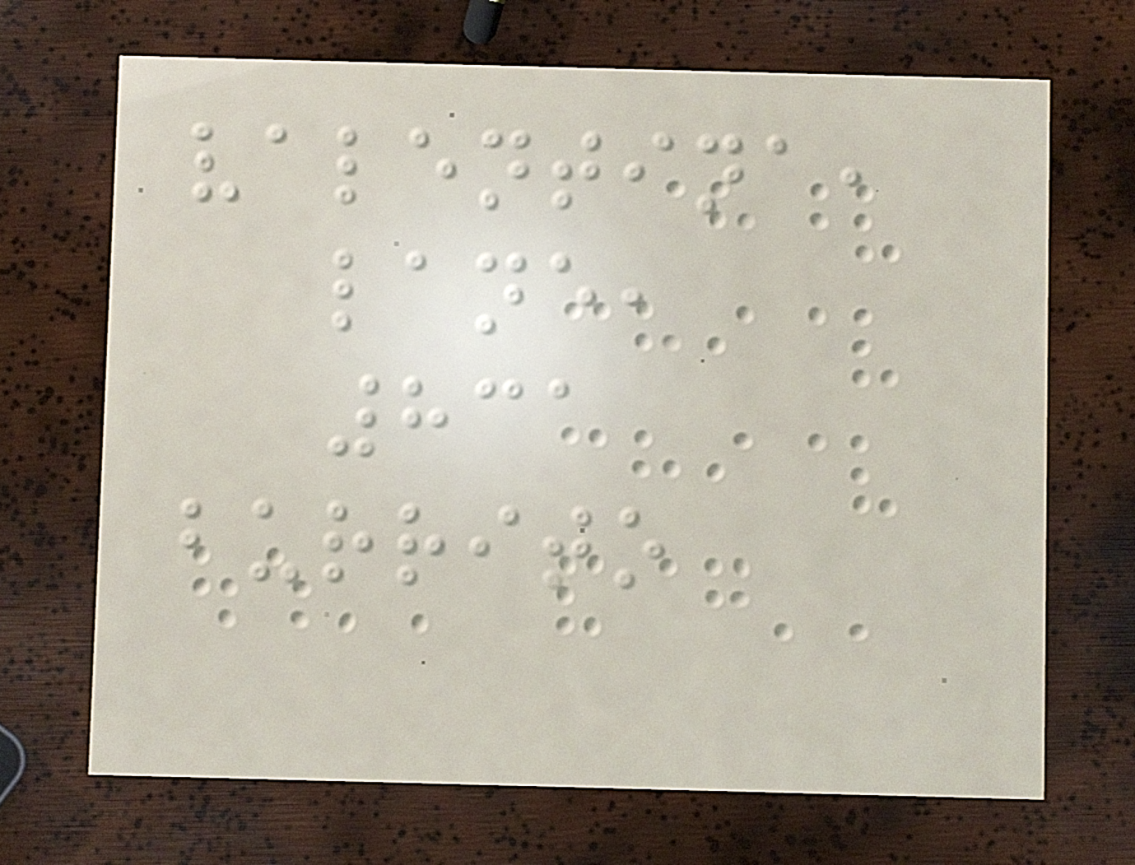valentina,
lane,
831
burrito
